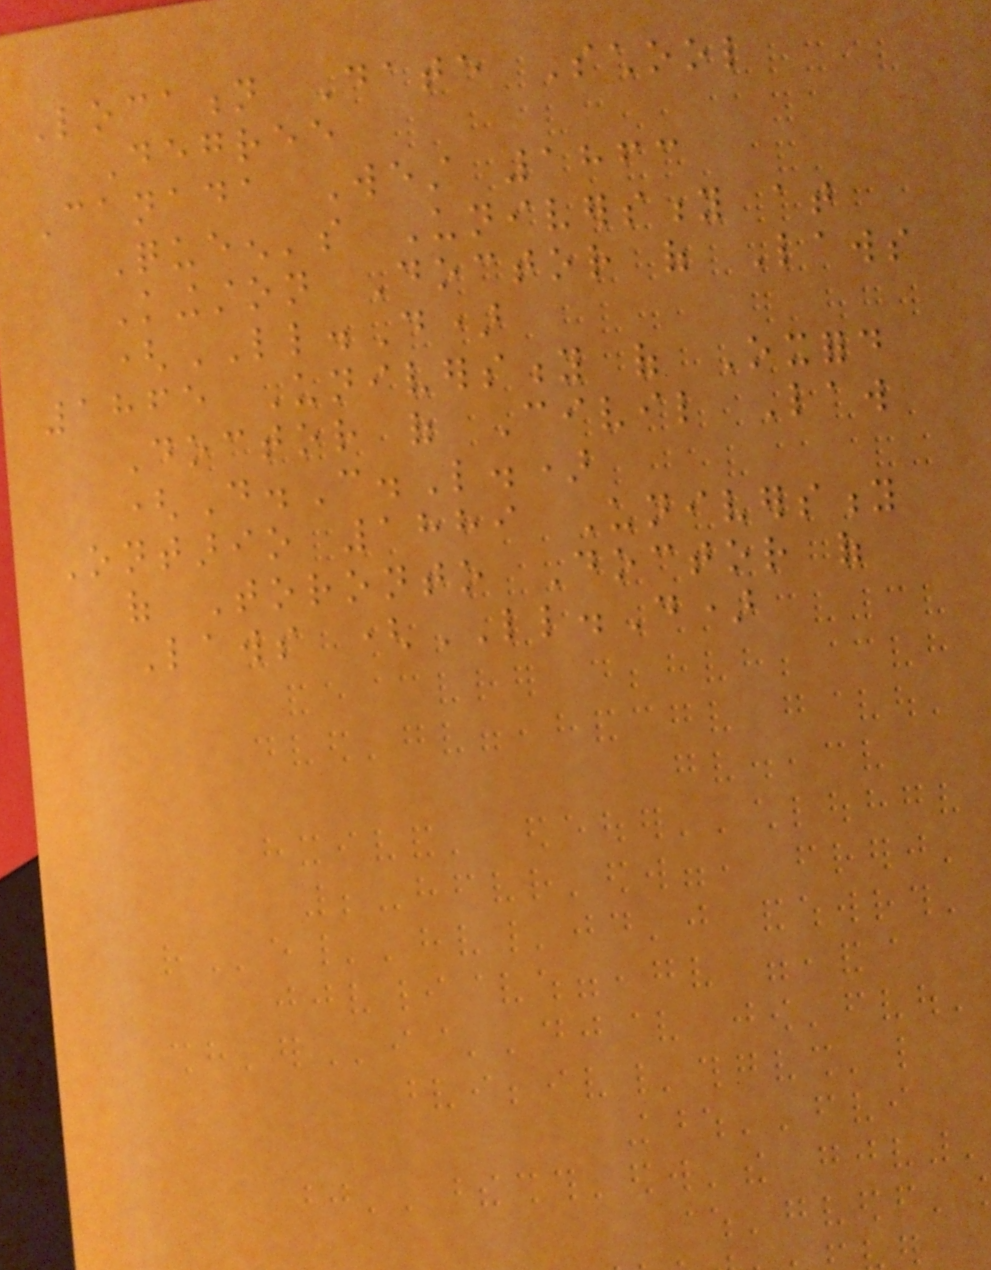Location Date School
Degree
Canada West 1863
Queen's University at
Kingston Doctor of Laws
(LL.D)
1865 University of Oxford
Doctor of Civil Law
(D.C.L.)
Ontario 1889 University
of Toronto Doctor of
Laws (LL.D)
